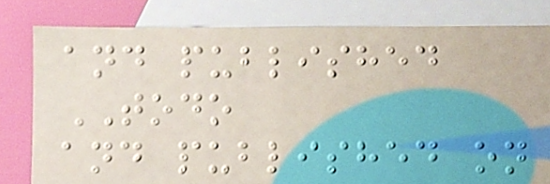and published
TODO
and published on
